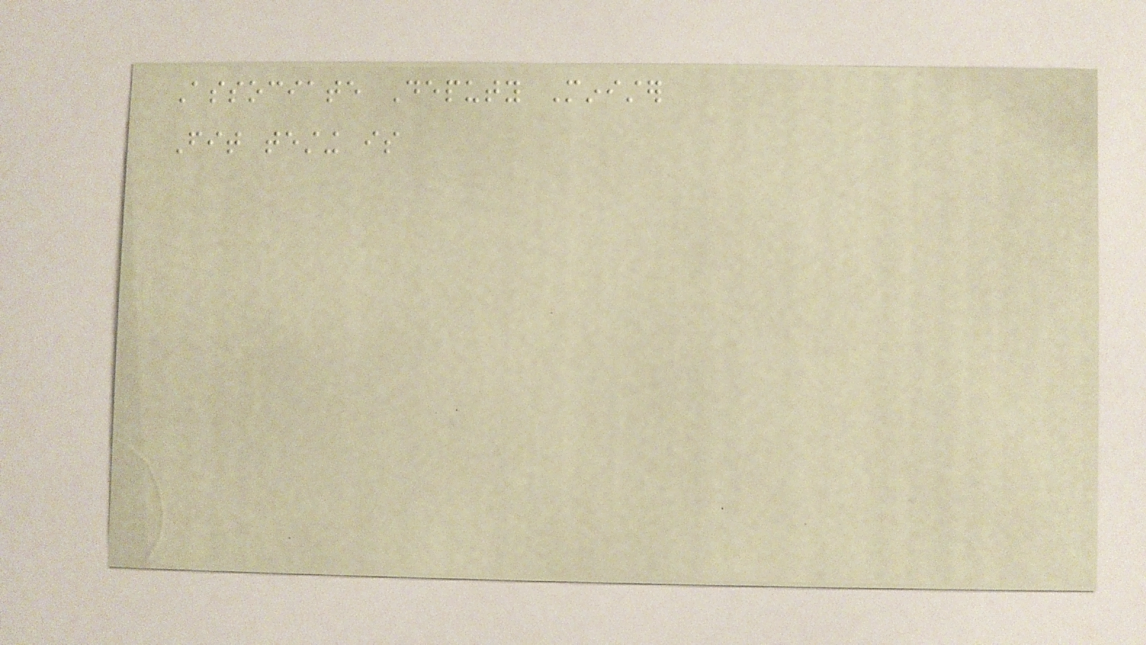Associate Deputy Minister
Fit testing is
